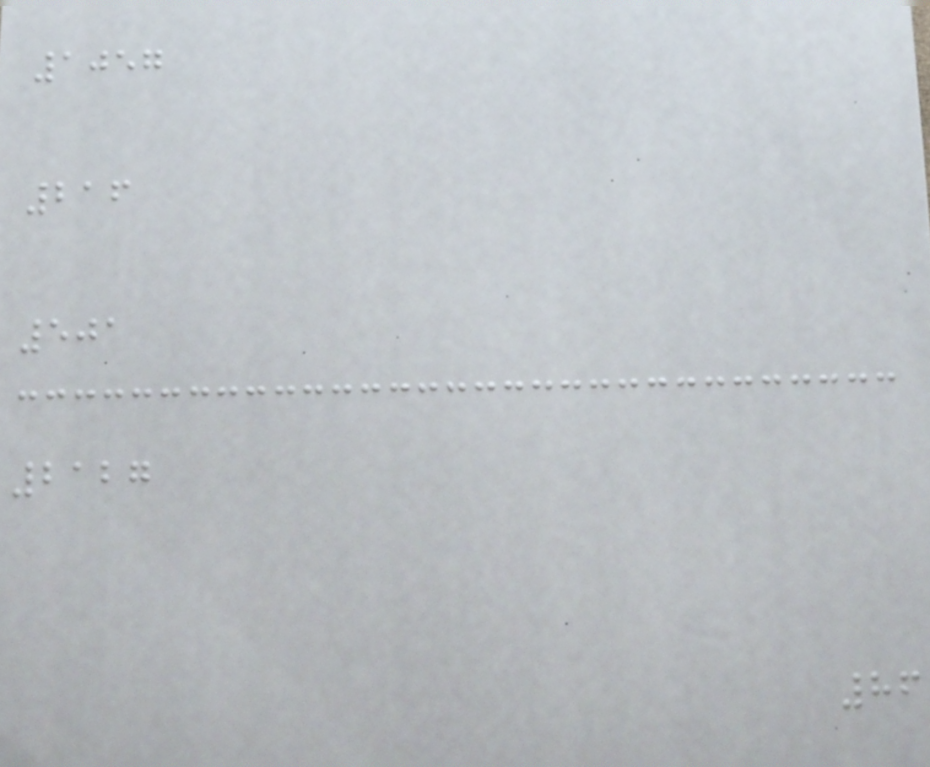1057
216
501
2127
86
